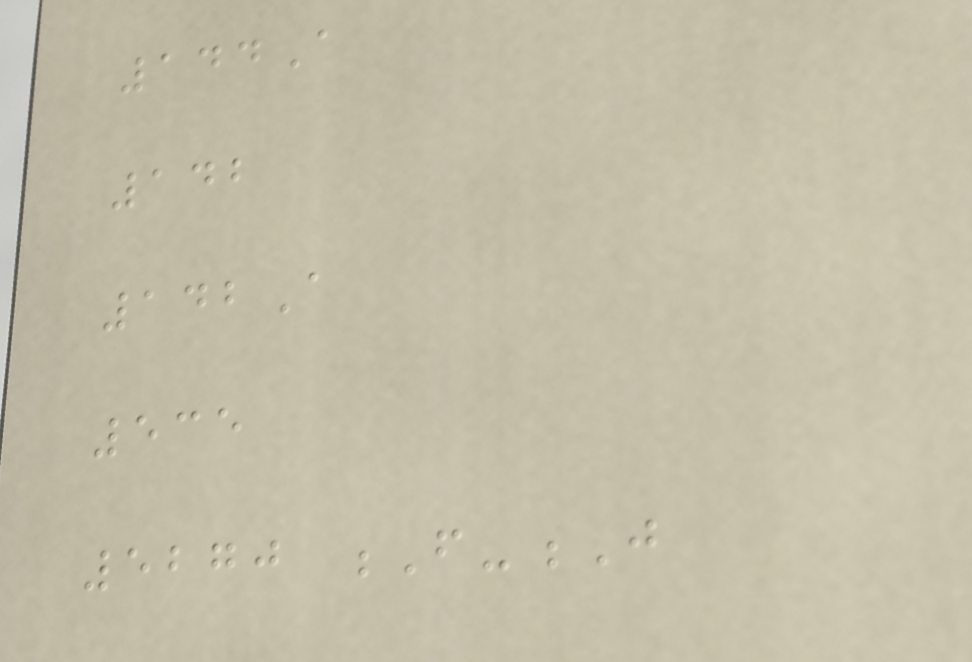144A
142
142A
535
5270 F-J
